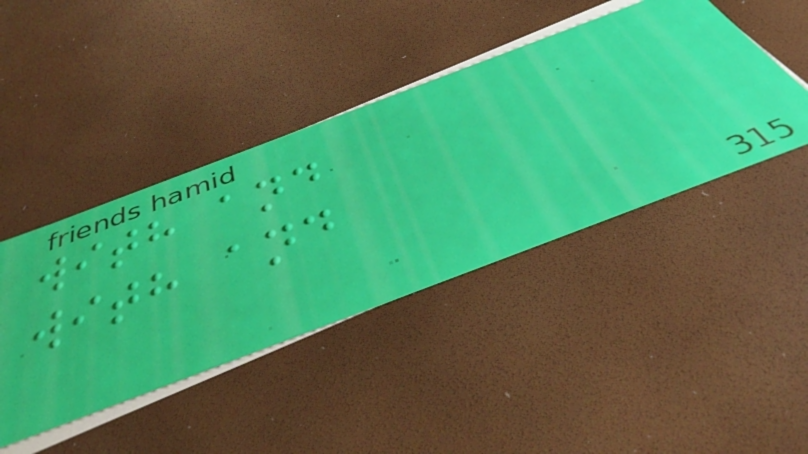with and
with and
